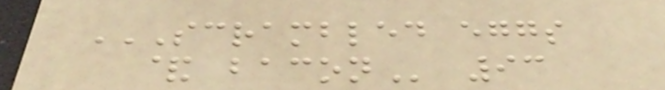SCRAMBLED EGGS
& BACON 93
